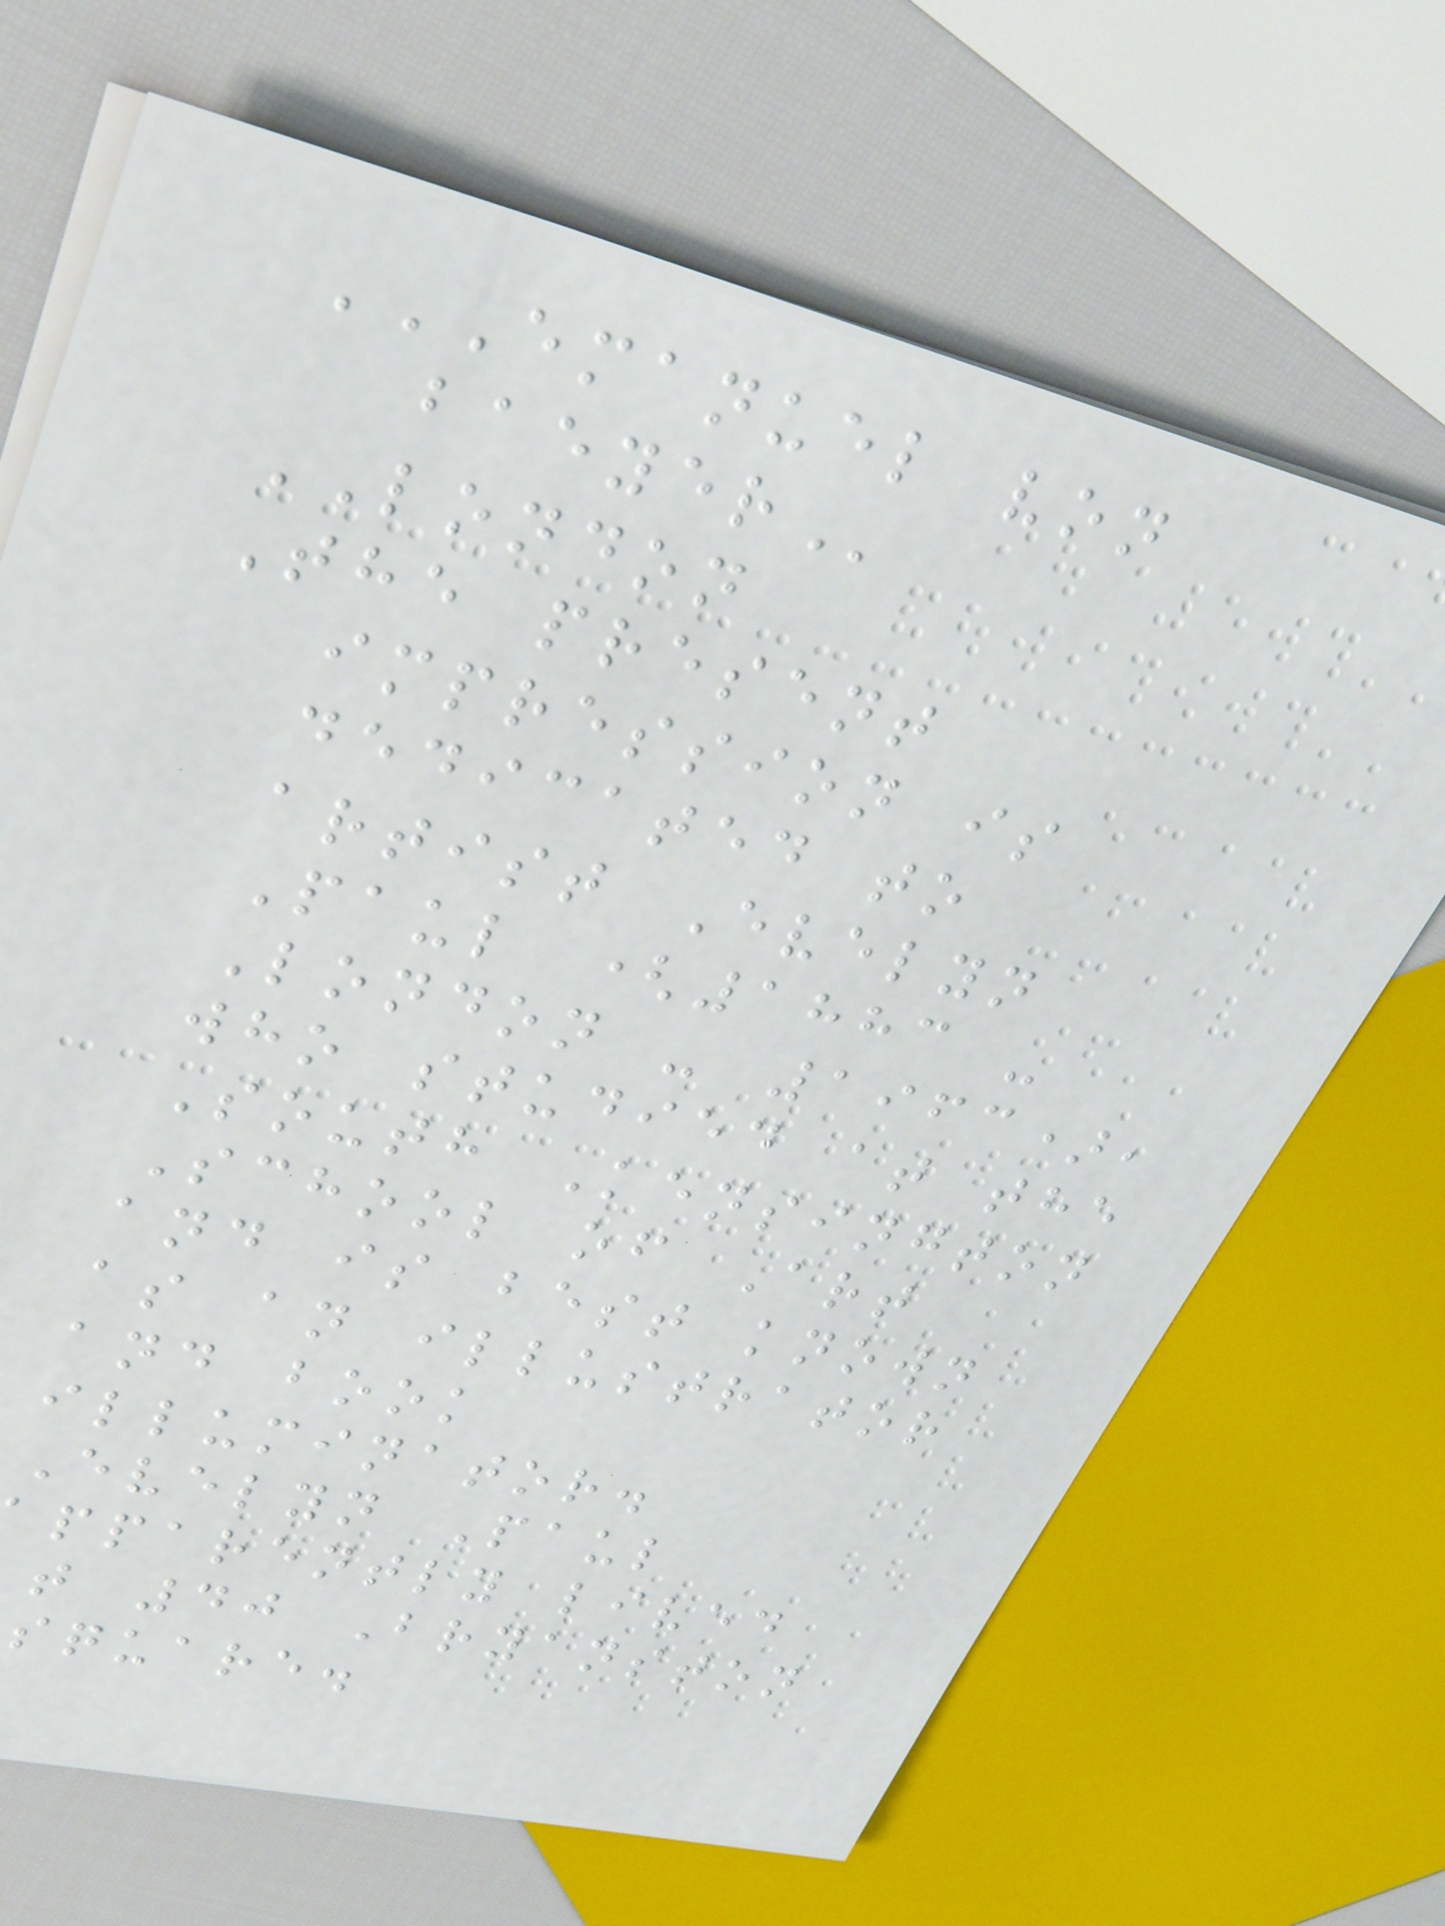EMANUEL VON
LONDON
The present
impression is
dedicated to
artist Evelyn
Paul (1883 -
London - 1963),
who studied at the
South Kensington
School of Art
and is best known
as an illustrator
and book
illuminator.
Evelyn Paul
pparently lived
t 40 Bryanston
square.
